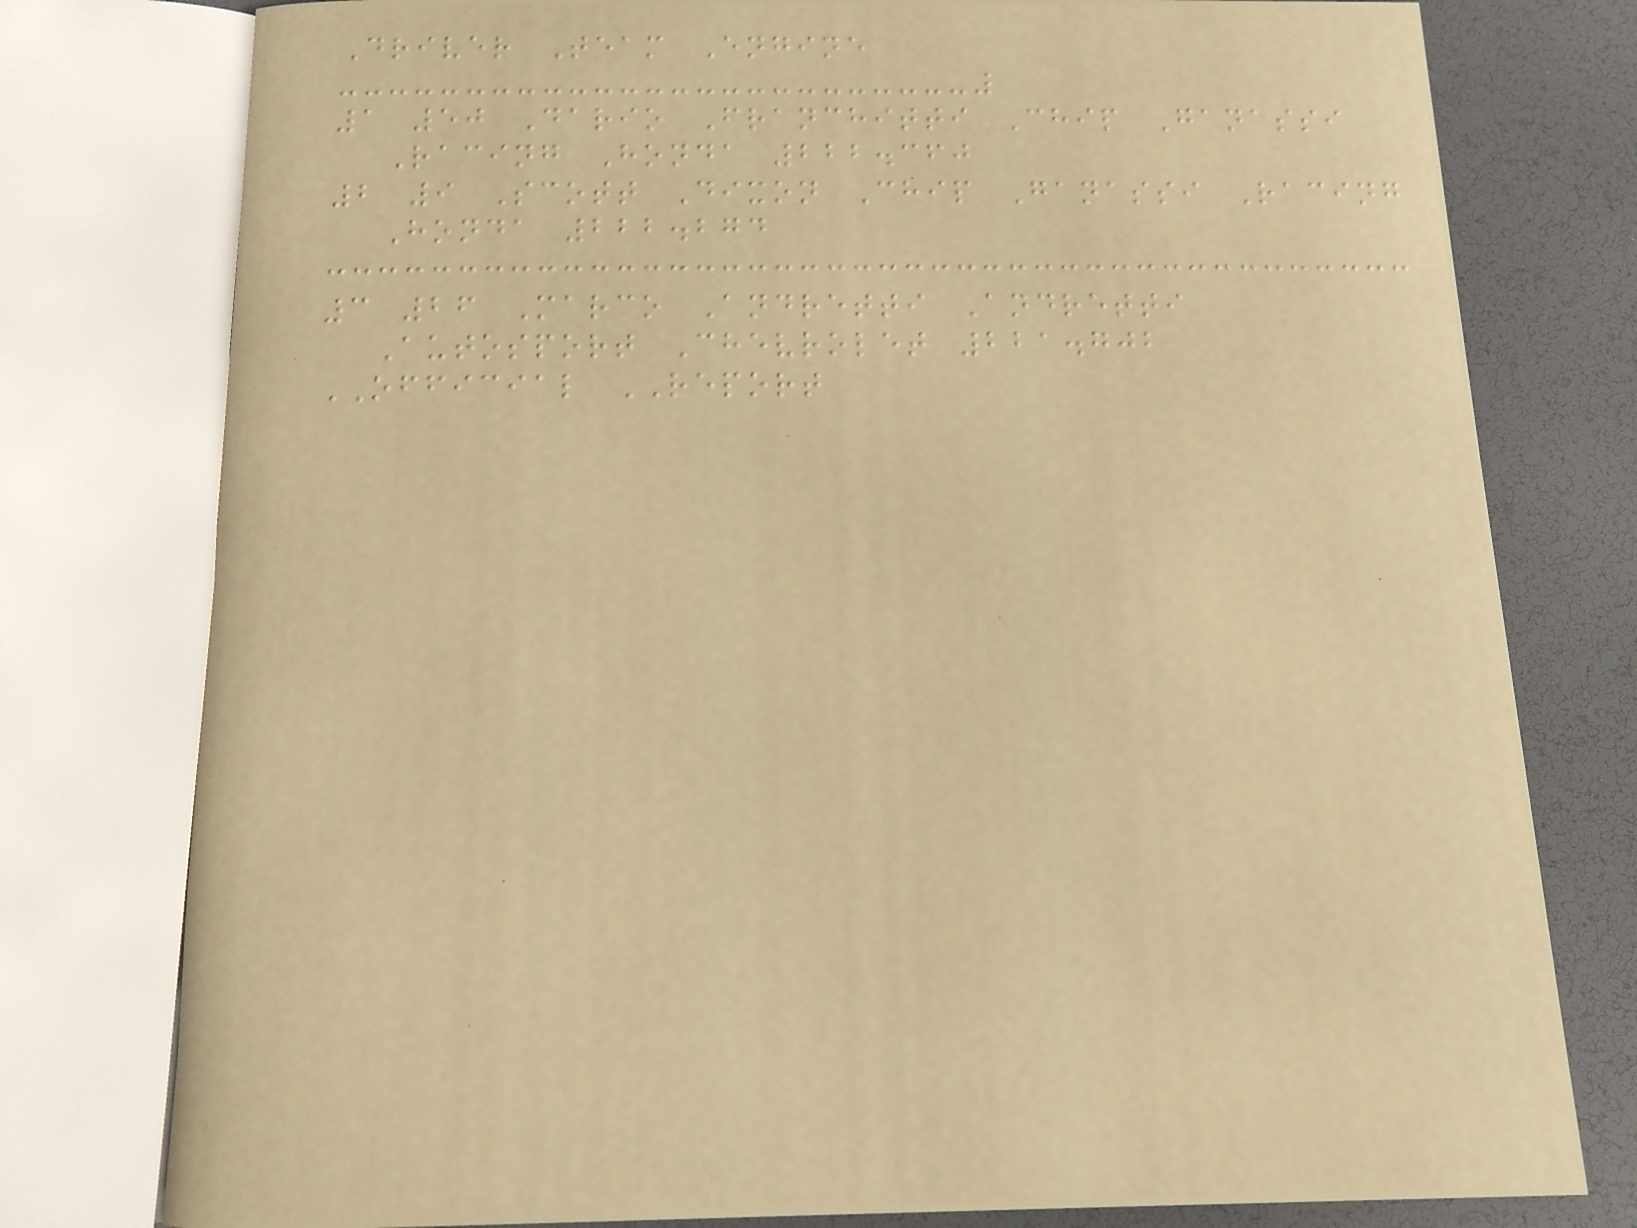Driver Team Engine
1 50 Dario Franchitti Chip Ganassi
Racing Honda 222.360
2 9 Scott Dixon Chip Ganassi Racing
Honda 222.274
3 26 Marco Andretti Andretti
Autosport Chevrolet 221.702
OFFICIAL REPORT
